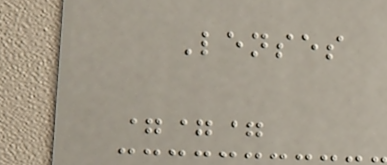Lenses
===
